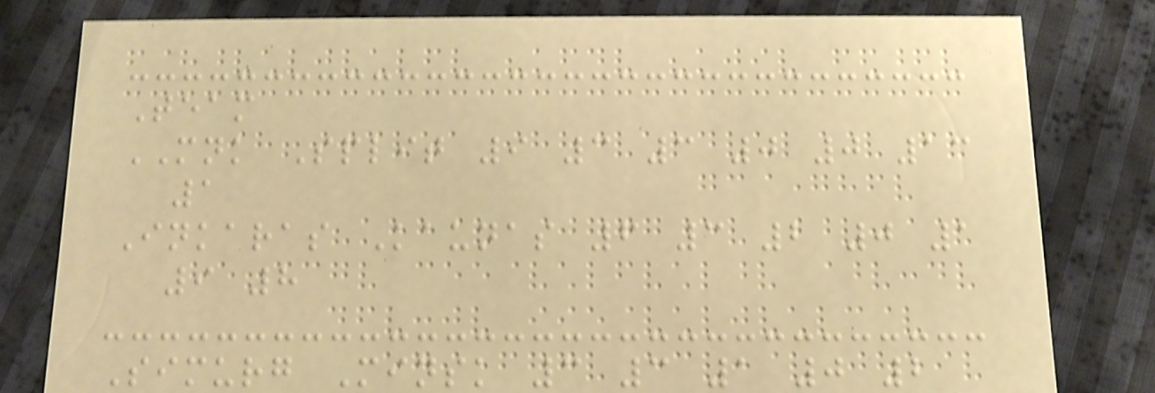Team
MNK Split 9 3 3 0 0 13
1
Inkaras Kaunas 6 3 2 0 1
9 8
Simurg Minsk 3 3 1 0 2
